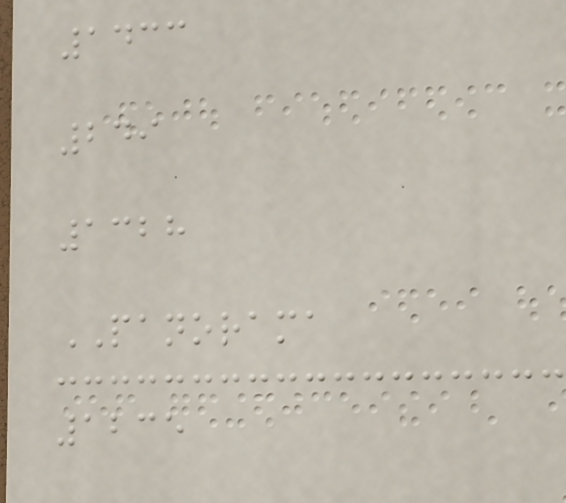1433
249
1328
PANORAMA
1235
